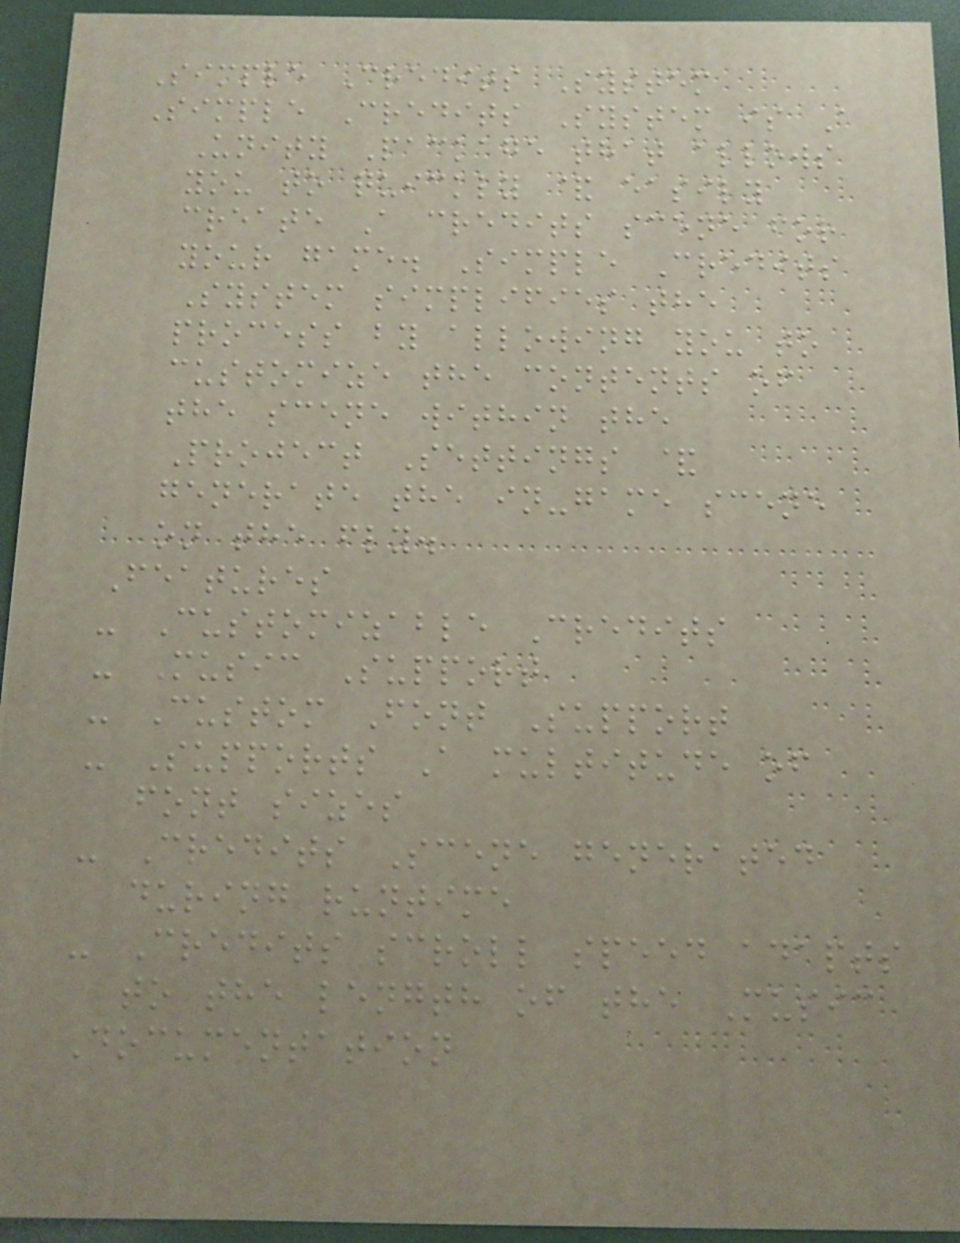Simple Credits System
Simple Credits System is A
Unity Package that allows
you to quickly & easily
create A credits scene for
your game. Simple Credits
System simplifies the
process by allowing you to
customize the contents of
the scene within the
Project Settings &
generate the in-game scene
on the fly.
Features
- Customizable Credits
- Music Support
- Custom Font Support
- Supports A multitude of
font sizes
- Credits Scene generated
during runtime
- Credits scroll speed adapts
to the length of the Music
Documentation
